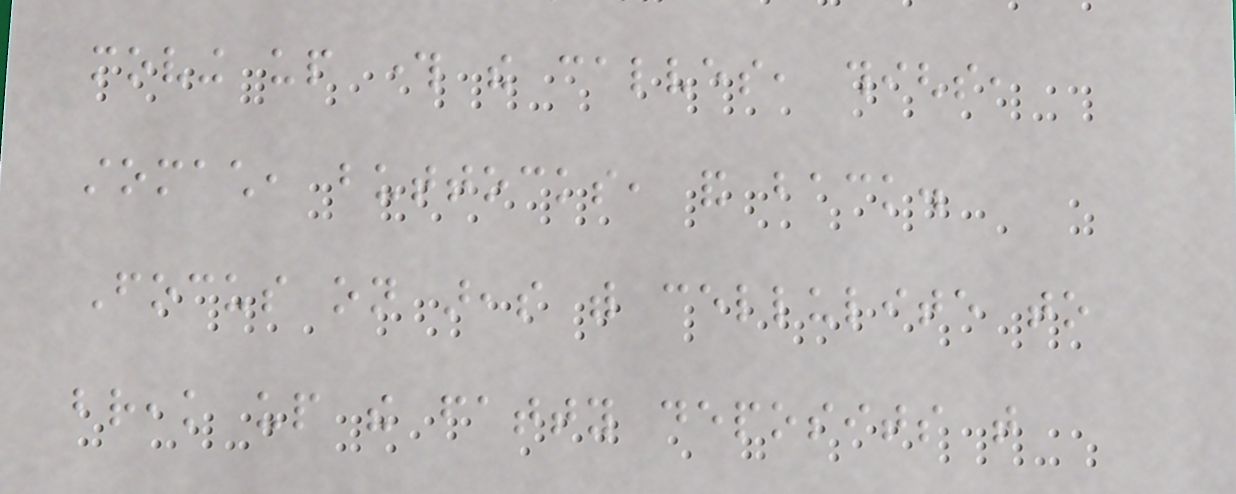moving up through the calves, thighs,
stomach, buttocks, and back.
Focus on areas with cellulite to
break up the fatty deposits that
